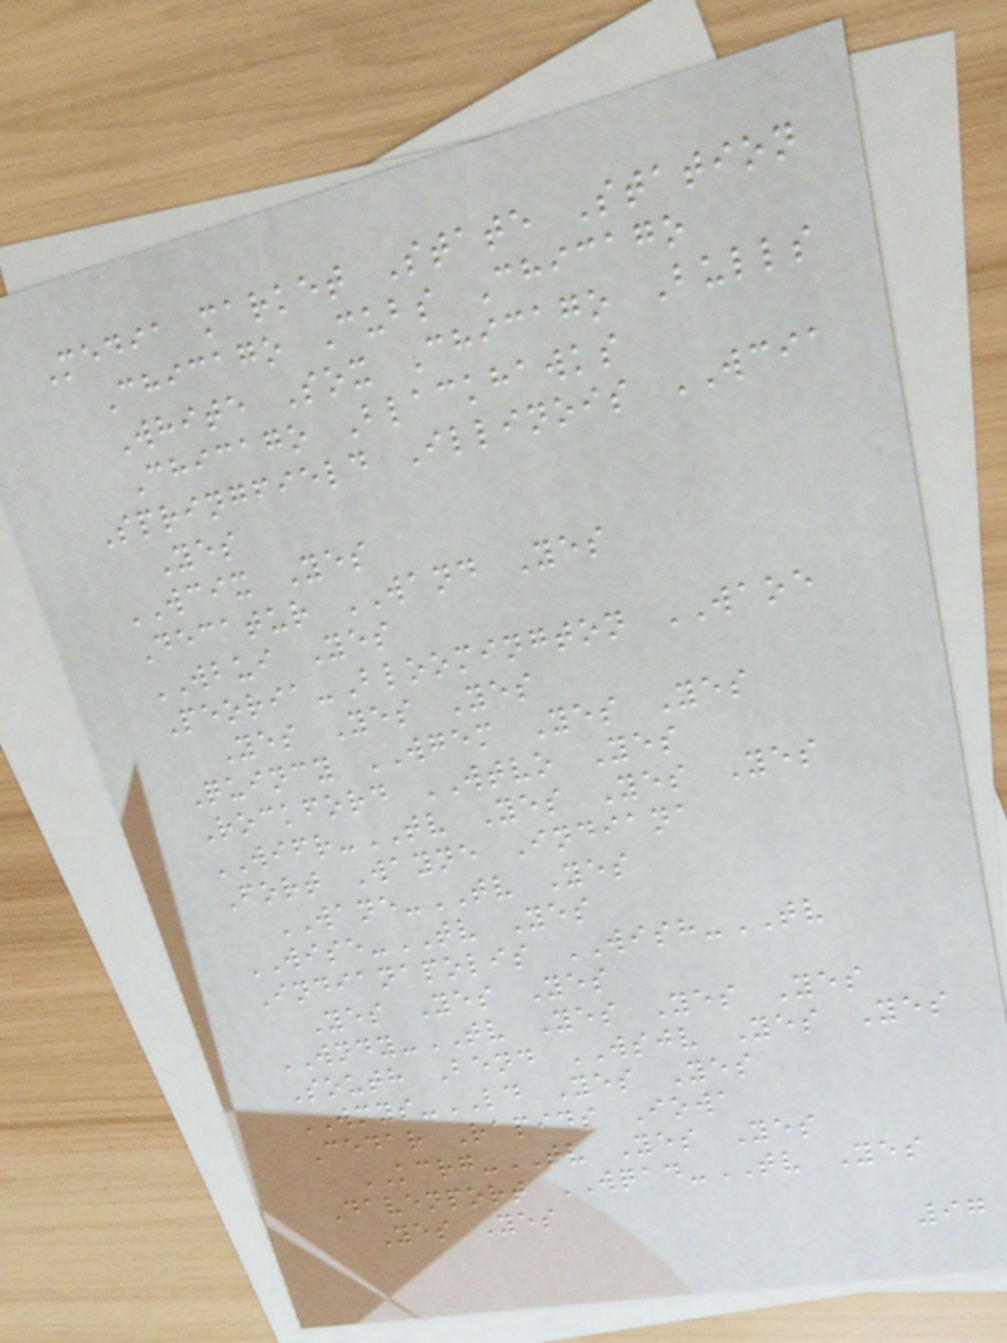Media market State Station
Chicago Cubs Chicago
White Sox Chicago Bulls
Chicago Blackhawks
Springfield Illinois WCIA
Yes
WCIX Yes
Decatur WAND Yes
WBUI Yes
Peoria-Bloomington WAOE
Yes Yes Yes
Quincy WGEM Yes Yes
Rockford WTVO Yes
WIFR-TV Yes Yes Yes
Fort Wayne Indiana
WANE-TV Yes
WISE-TV Yes
Indianapolis WISH-TV
Yes Yes Yes
WNDY-TV Yes Yes Yes
South Bend WSJV Yes Yes
WMYS-LD Yes Yes
Cedar Rapids Iowa
KCRG-TV Yes Yes
Davenport WQAD-TV Yes
Yes Yes
97
